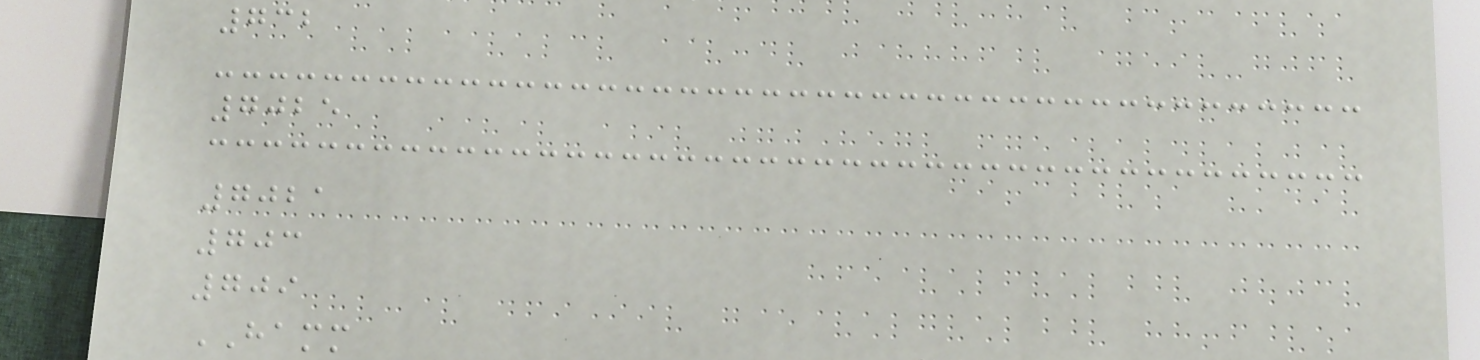732
7025
7021
703
709
HAMM
